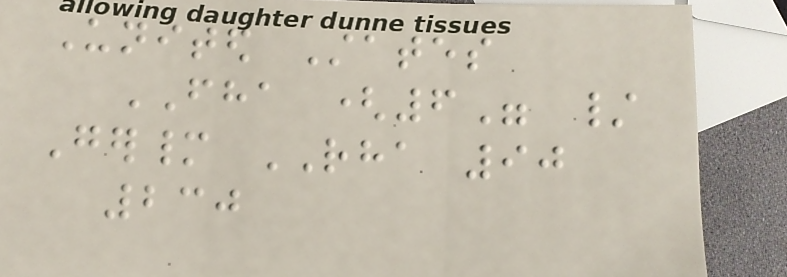United States
FHA (6" /
Germany RHA 90
230
